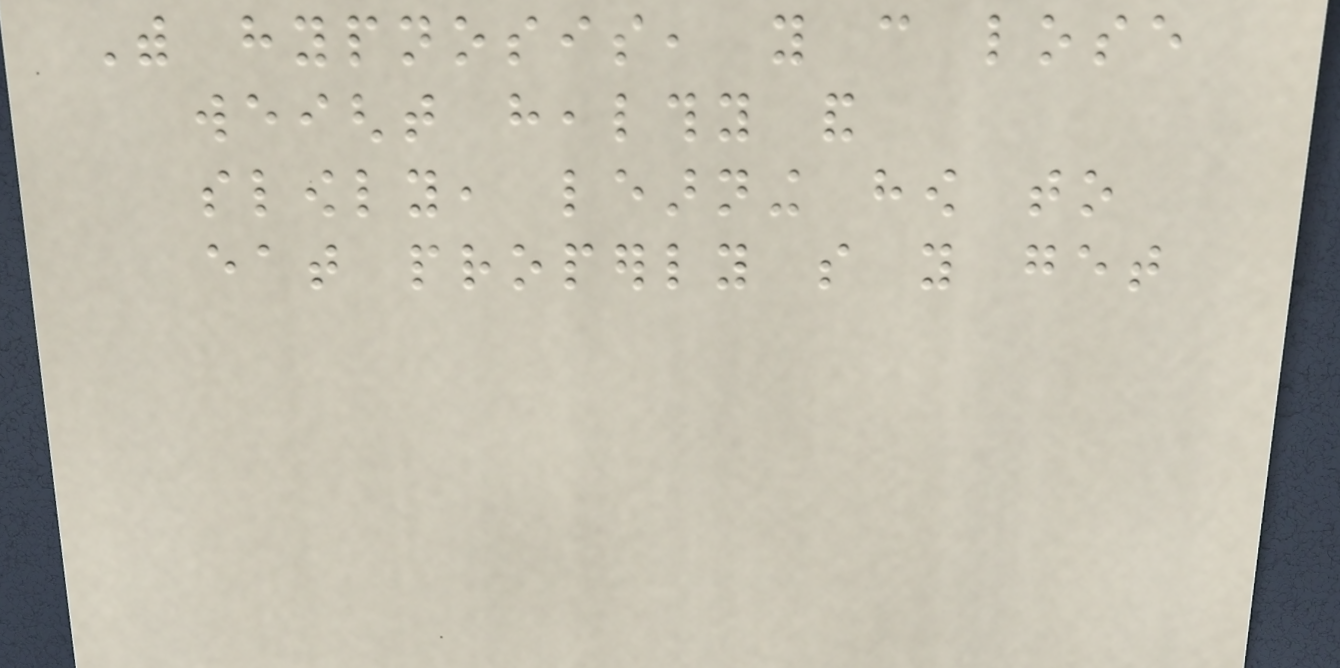With hypnosis, you can lose
weight healthy and
slowly, learning how to
eat properly so you get
